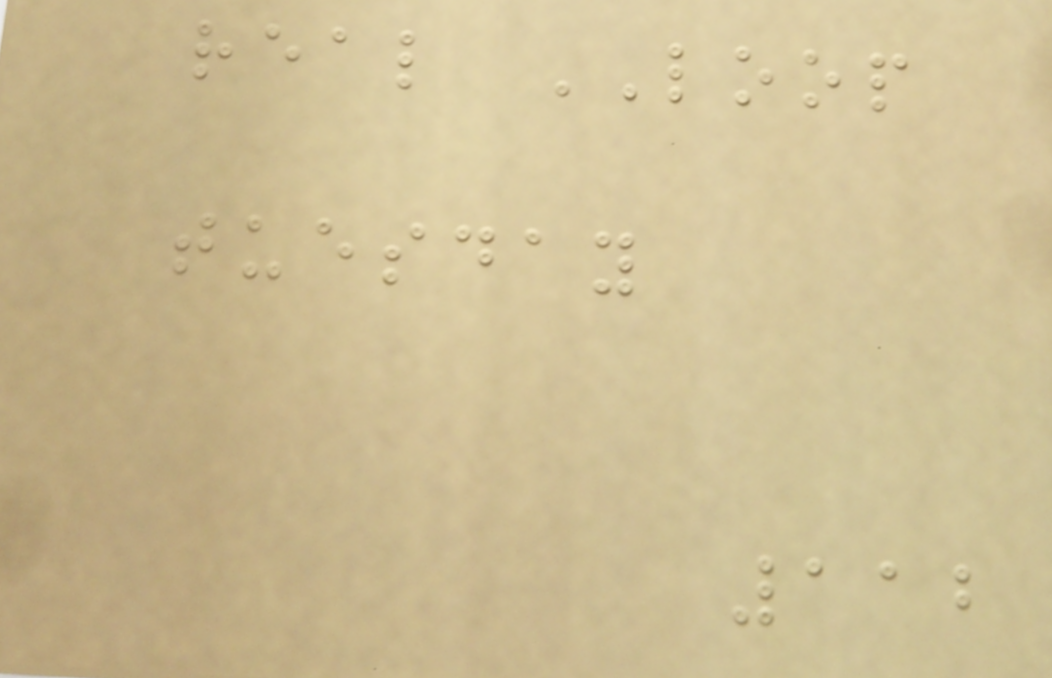real LOOP
tuesday
112
